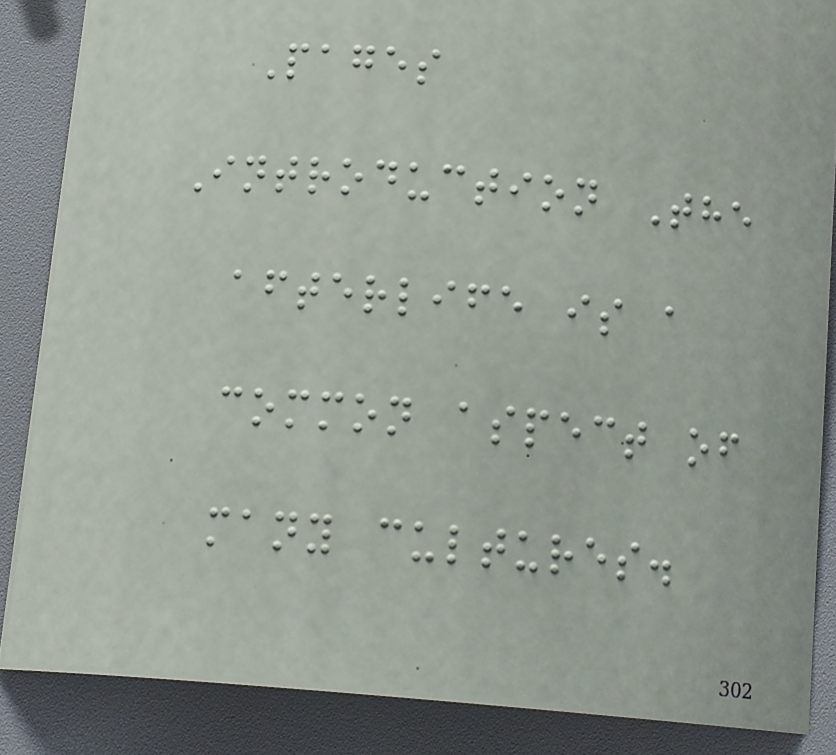Pages
Introduction The
afterlife is a
common aspect of
many cultures.
